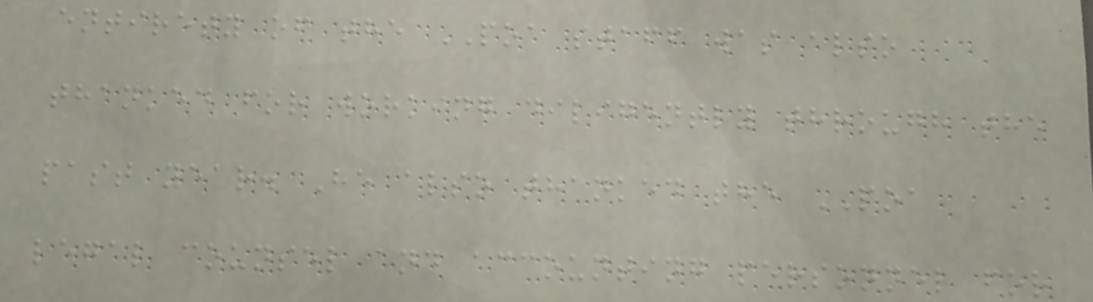entirety of the POA staff was also
thanked for working diligently through the
past year. He also thanked the POA
legal counsel and accounting personnel for
